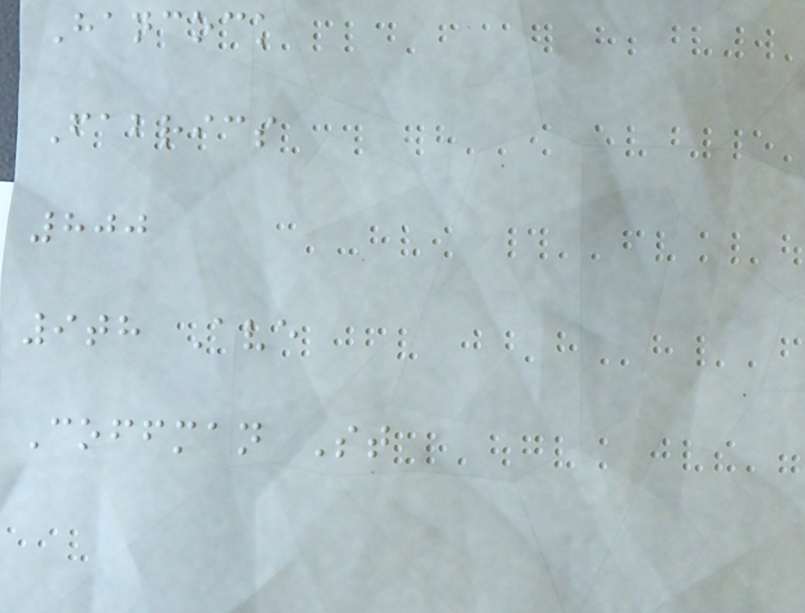Hancock
Fabrics
800
9th Ave
Coffman St
